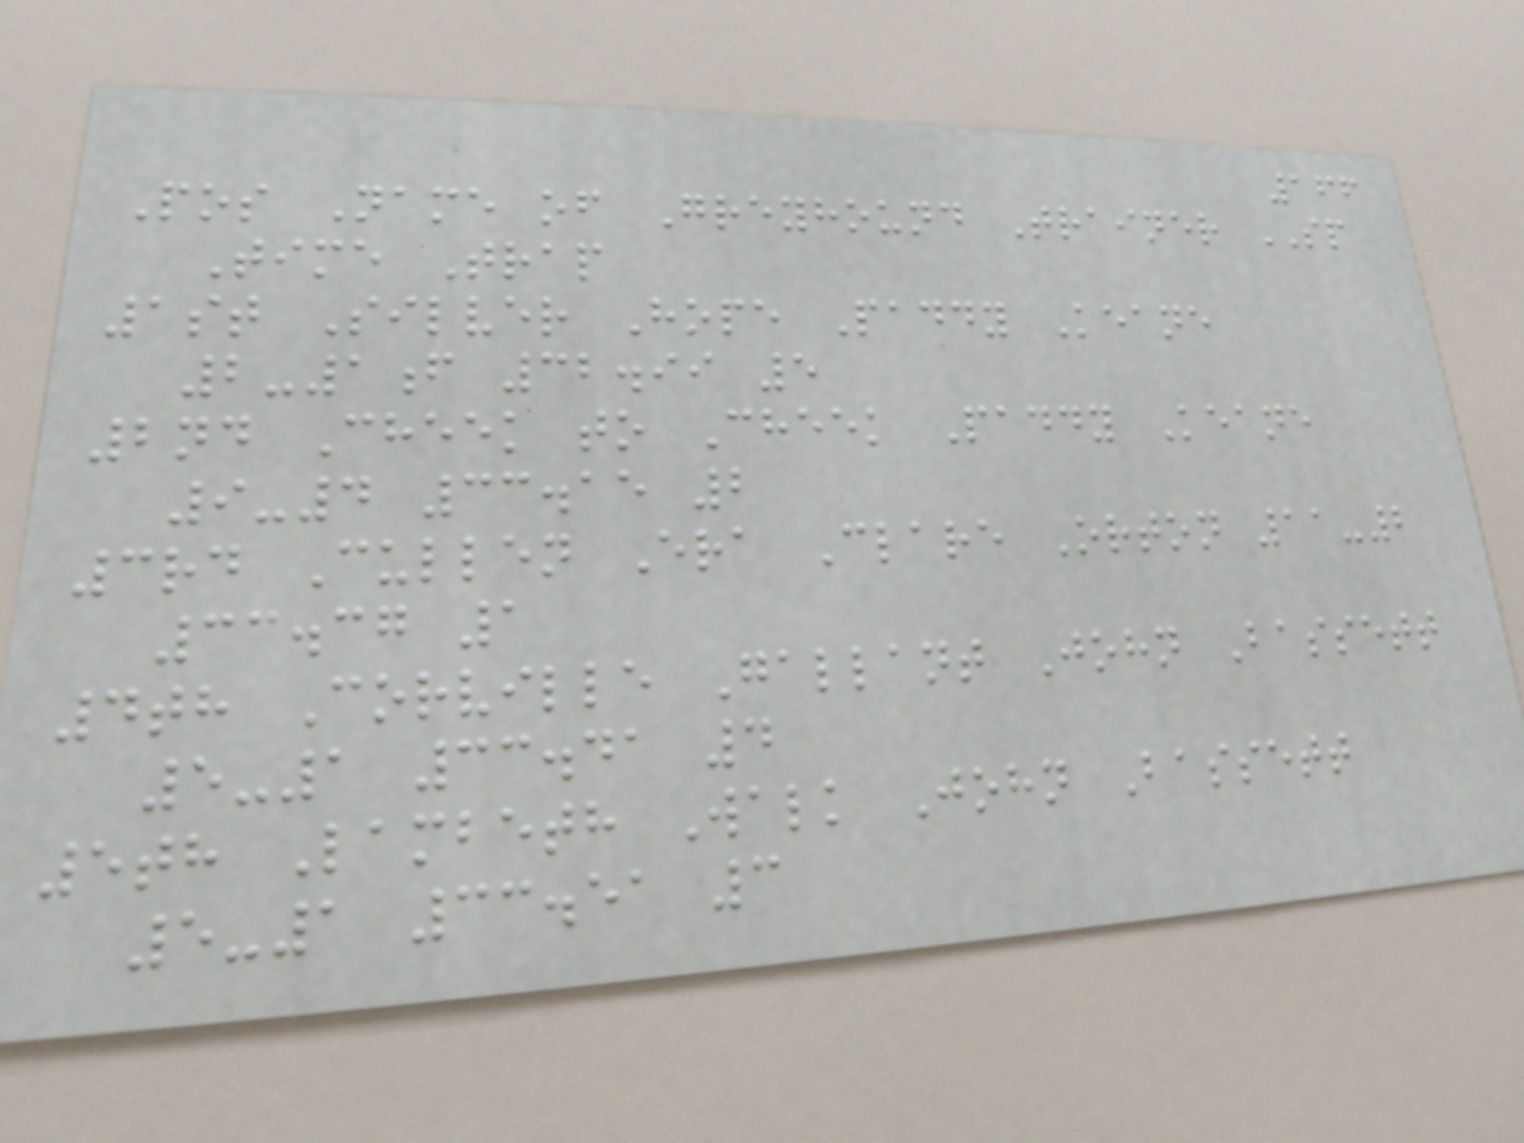166
Pos Name of Greyhound Trainer SP
Time Trap
1st Silver Hope Paddy Keane
2-1f 32.99 5
2nd Cheek to Cheek Paddy Keane
9-4 33.15 2
3rd Cullen Era Clare Orton 11-2
33.37 1
4th Corville Gallant John Bassett
5-1 33.41 4
5th Lambeth Walk John Bassett
5-1 33.51 3
